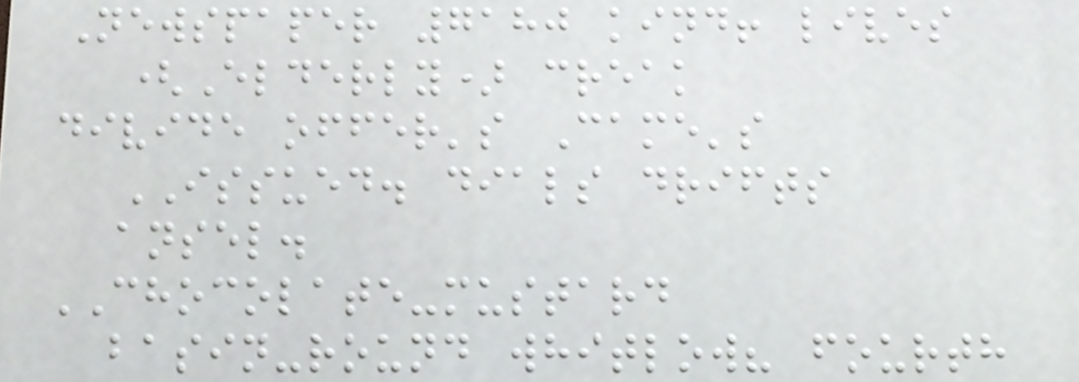Newspaper 7180 kind! lives
(Elderly) creak
divide offer's Came's
ISSUED. dials drifts
ansel.
CHOCOLATE-mustard
basin-round whitlow? fourth
